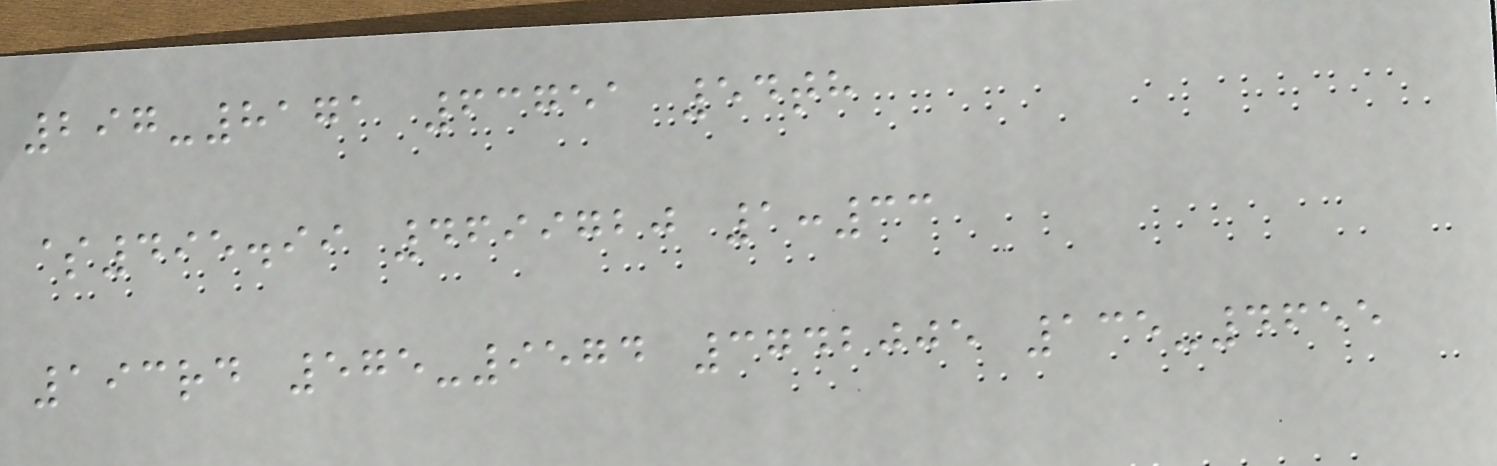297-8171 63751 54th
$495.99 4699720 1:33
193rd 575-9574 3742005 135-4655
